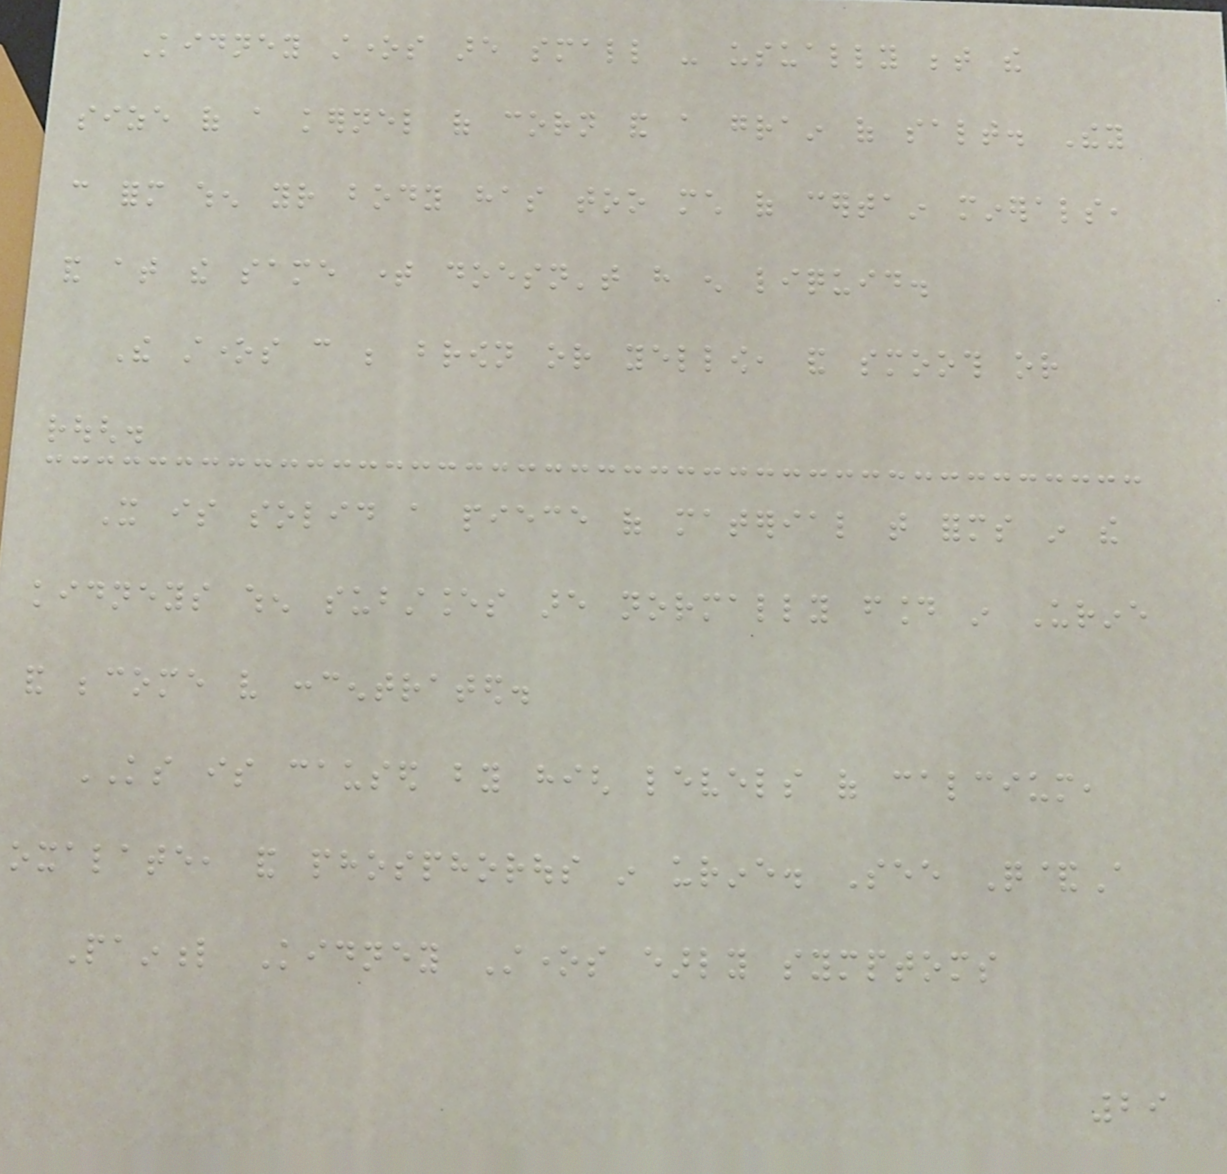Kidney stones are small - usually between the
size of a kernel of corn and a grain of salt. They
can form when your body has too much of certain minerals,
and at the same time doesn't have enough liquid.
The stones can be brown or yellow, and smooth or
rough.
It is solid a piece of material that forms in the
kidneys when substances are normally found in Urine
and become very concentrated.
KS is caused by high levels of calcium,
oxalate, and phosphorous in urine. See Q&A
Painful Kidney Stones early symptoms
29
